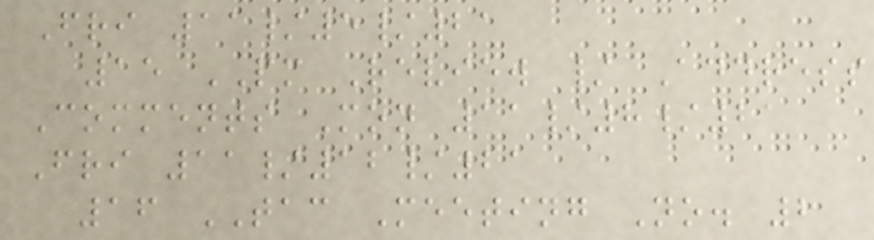Fri 11/5/21
15 PM Review / Address
Comments Mon 11/8/21
Fri 11/12/21
16 TAC Meeting No. 2
